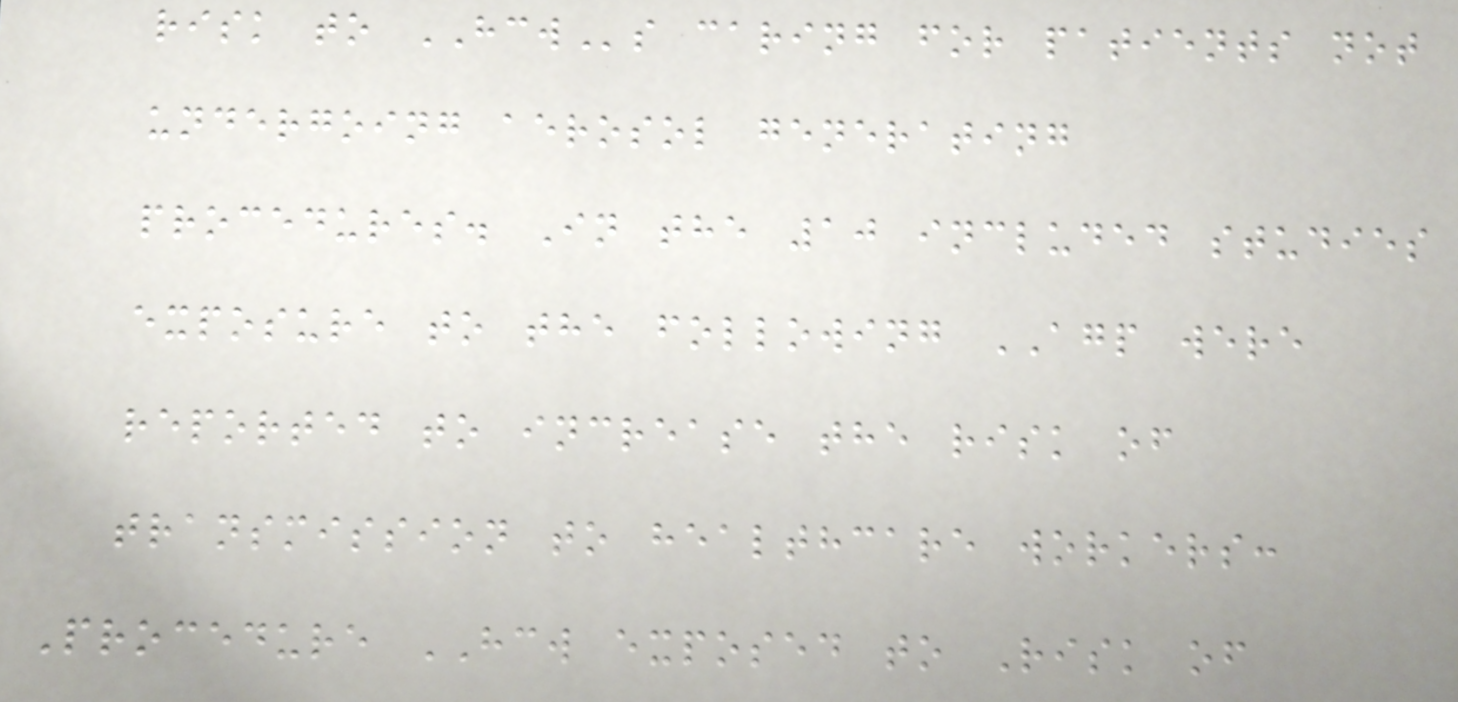risk to HCWs caring for patients not
undergoing aerosol generating
procedures. In the 10 included studies
exposure to the following AGP were
reported to increase the risk of
transmission to healthcare workers:
Procedure HCW exposed to Risk of
